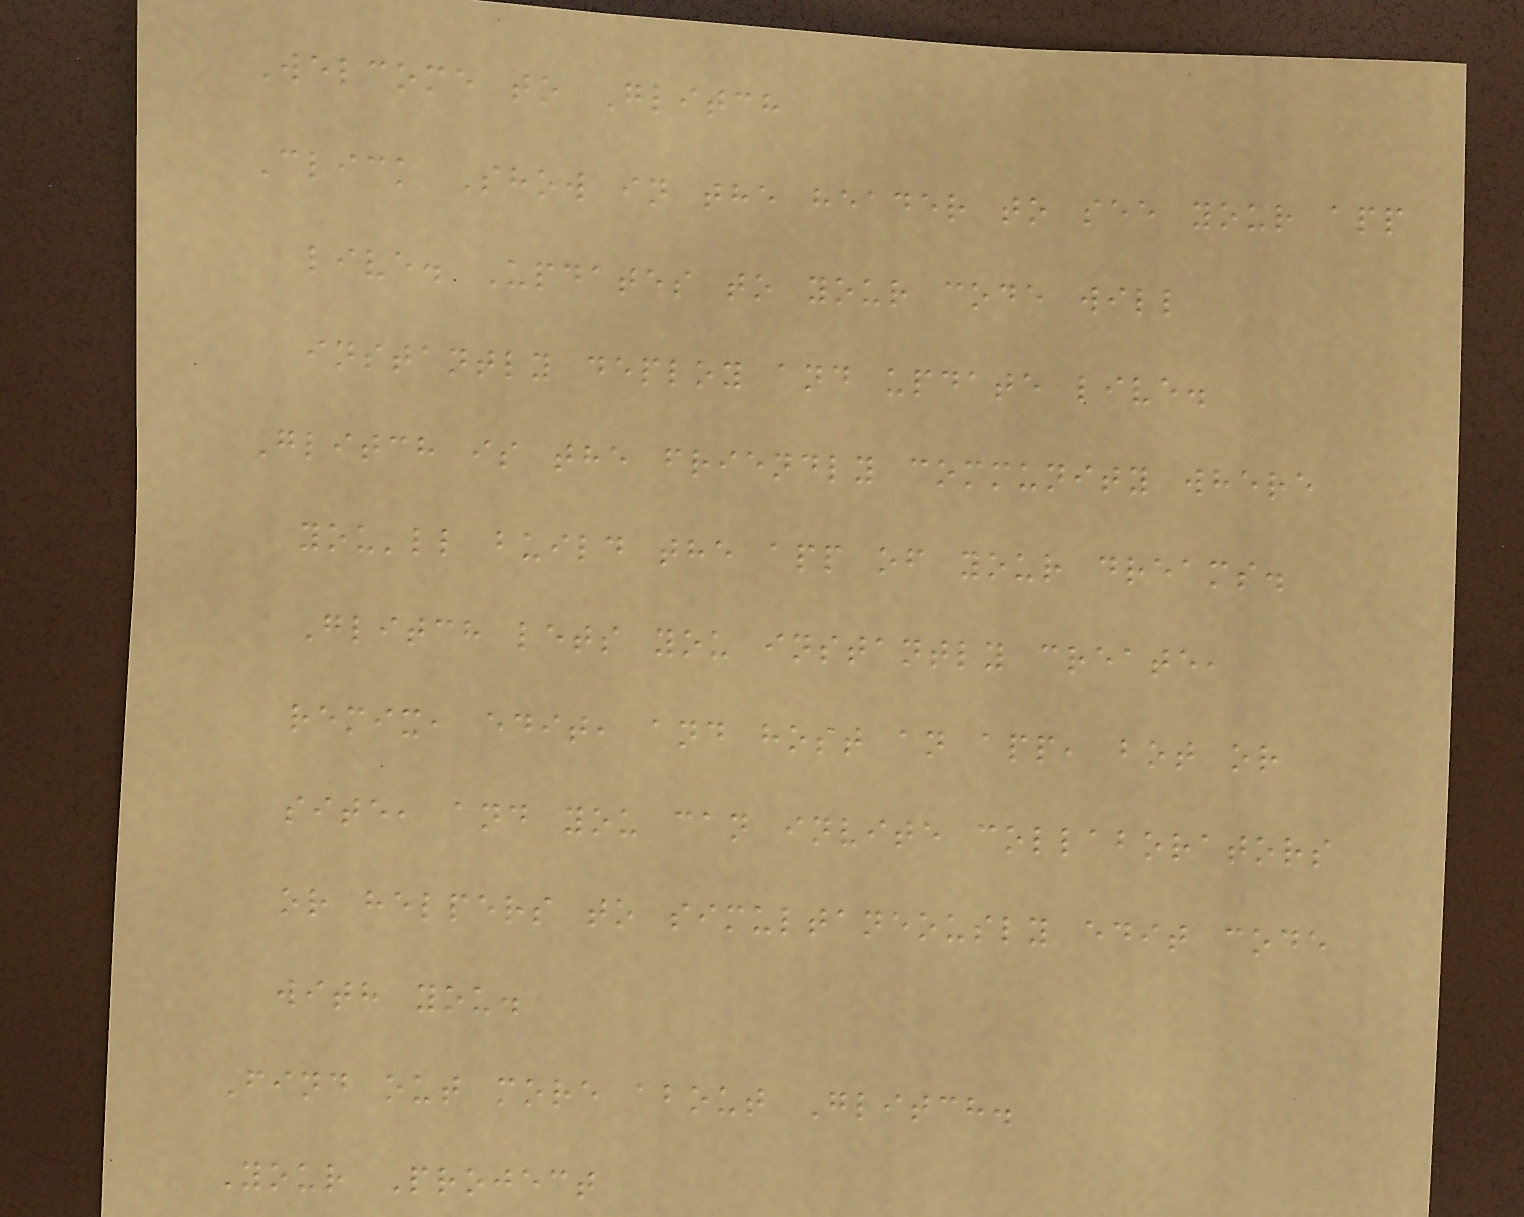Welcome to Glitch
Click Show in the header to see your app
live. Updates to your code will
instantly deploy and update live.
Glitch is the friendly community where
you'll build the app of your dreams.
Glitch lets you instantly create,
remix, edit, and host an app, bot or
site, and you can invite collaborators
or helpers to simultaneously edit code
with you.
Find out more about Glitch.
Your Project
